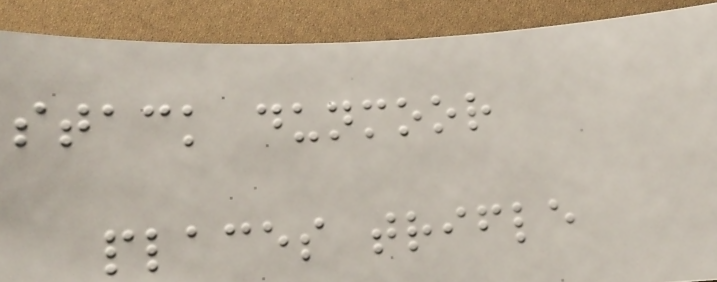stack dunmoor
places trifle
